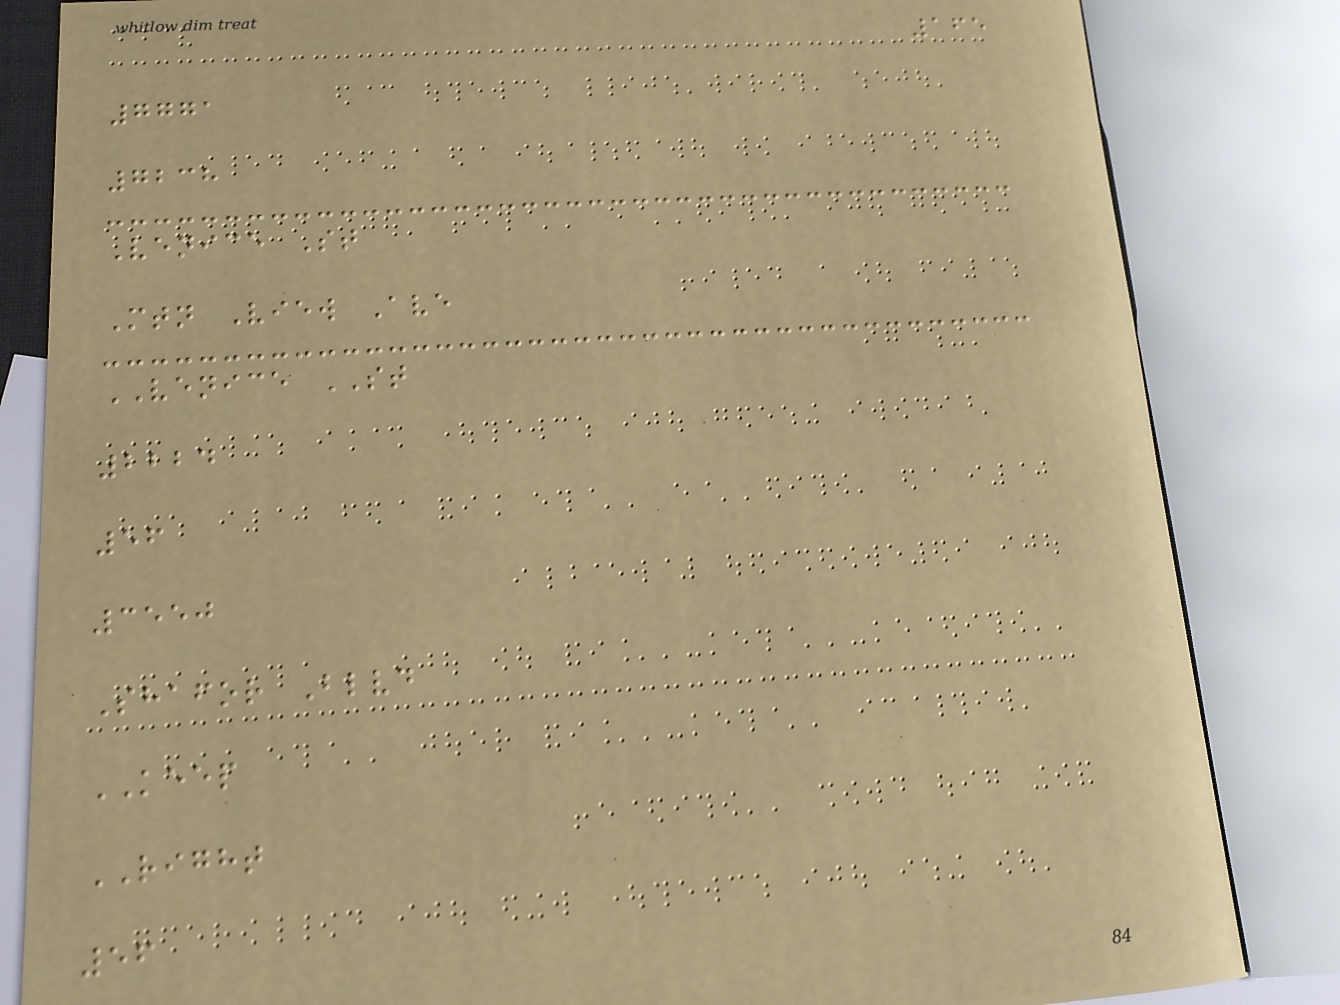165
7771
7238
Venice St
Mtn View Ave
VENICE ST
2224
56
3550
Shafor Blvd
KEEP
RIGHT
56
